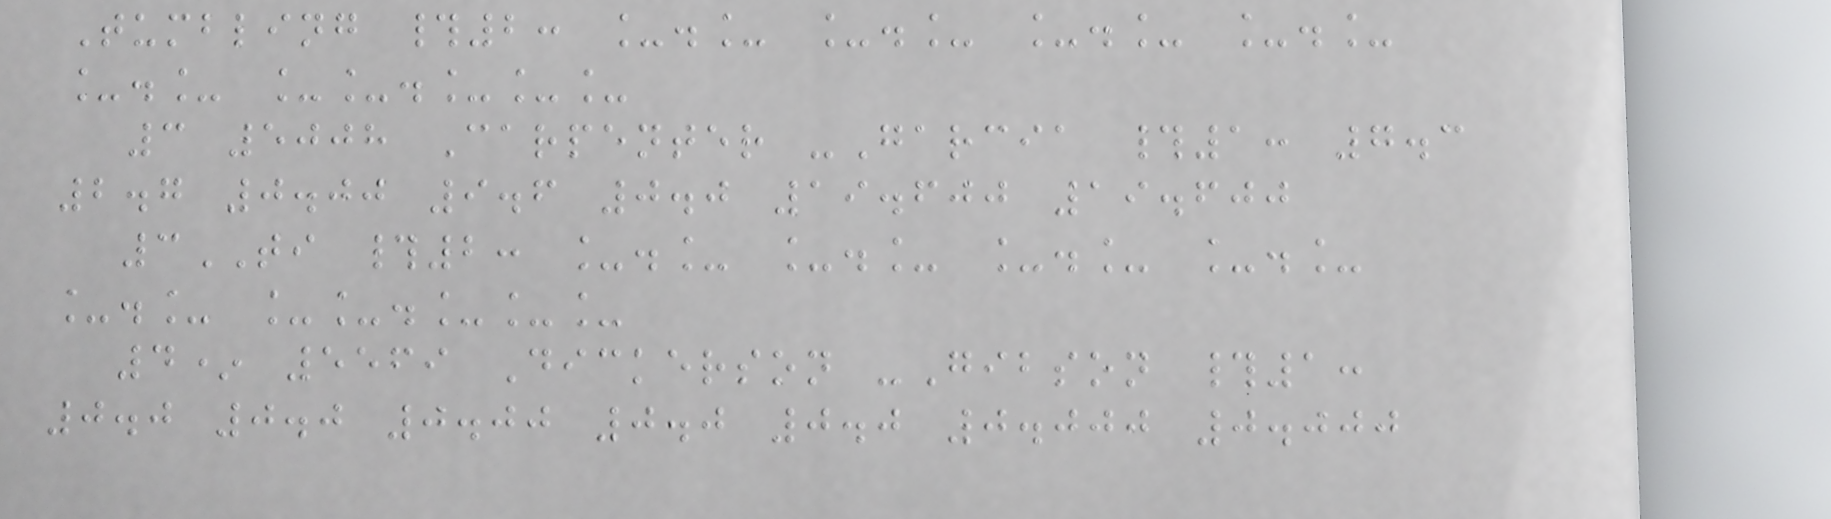Tumbling #2: _._ _._ _._ _._
_._ __.___
3 5008 Carpenter -Garcia #1: 7.3
2.7 0.00 9.6 0.0 19.600 19.600
3TI #2: _._ _._ _._ _._
_._ __.___
4* 5569 Dickerson -Gibson #1:
0.0 0.0 0.00 0.0 0.0 0.000 0.000
